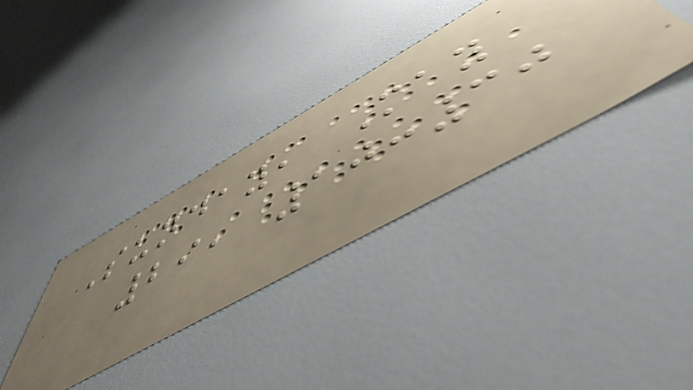Sunday, May
29, 10:30
